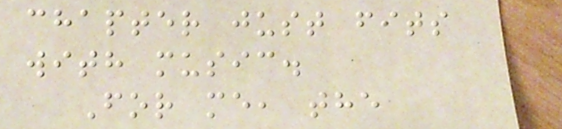chapter just fits
with music.
For me, the
